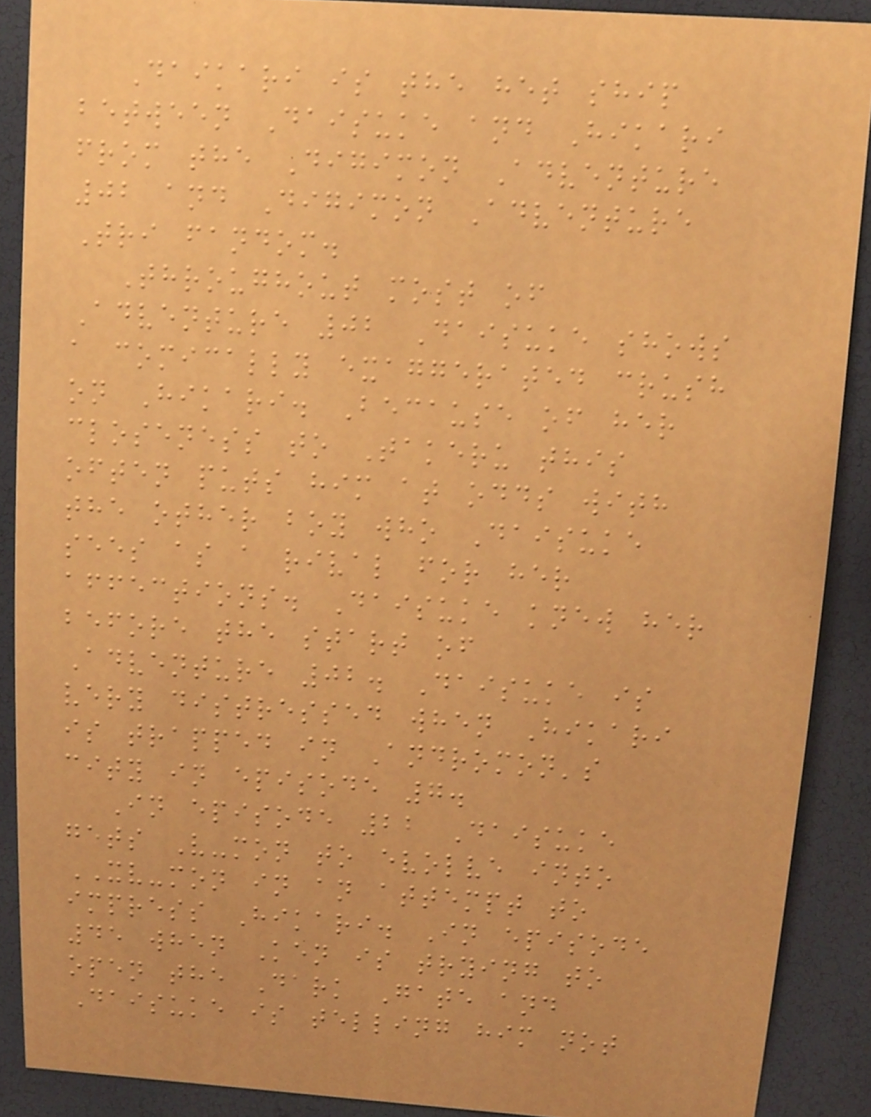Daikari is the het ship
between Daisuke and Hikari
from the Digimon Adventure
02 and Digimon Adventure
Tri fandom.
Throughout most of
Adventure 02 Daisuke shows
a comically exaggerated crush
on Hikari. Because of her
closeness to Takeru this
often puts him at odds with
the other boy who Daisuke
sees as a rival for her
affections. Daisuke knew her
before the start of
Adventure 02. Daisuke is
very distressed when Hikari
is trapped in Andromon's
city in episode 7.
In episode 22 Daisuke
gets V-mon to evolve into
XV-mon in an attempt to
impress Hikari. In episode
45 when Ken is trying to
open the Dark Gate and
Daisuke is telling him not
